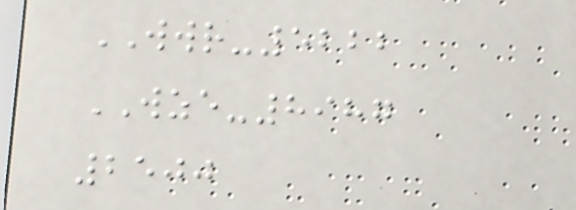WWR-5222
WZE-8987
2500
